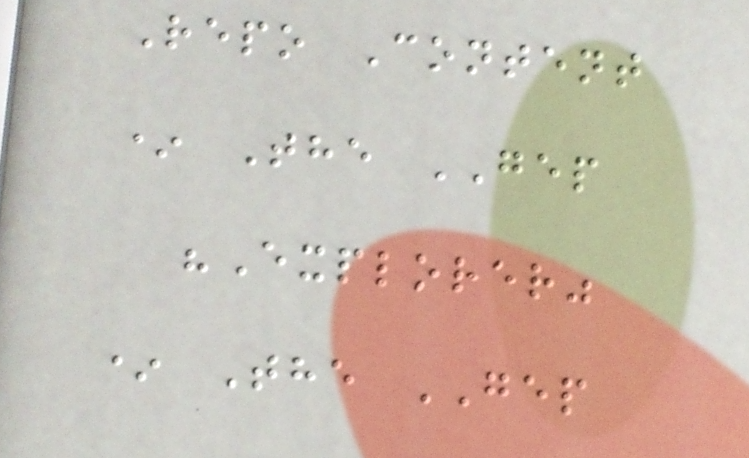Repo Content
* The GEP
"Explorer"
* The GEP
